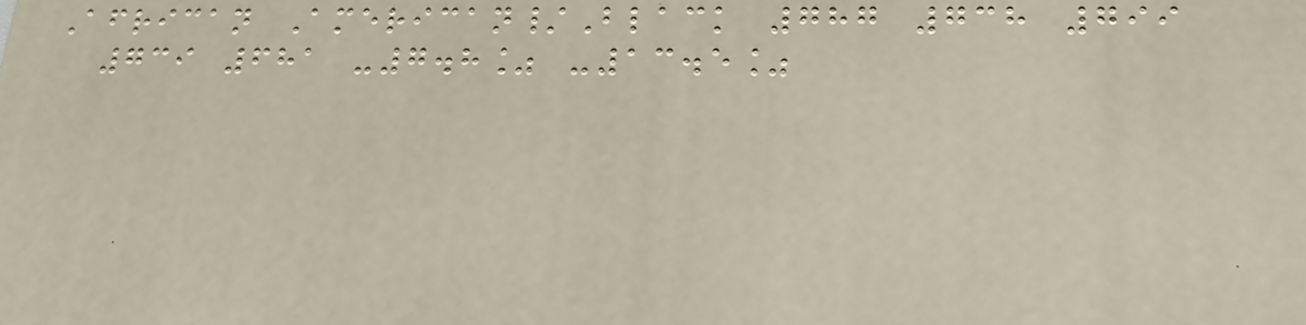African American/Black 787 738 799
739 681 -7.8% -13.5%
